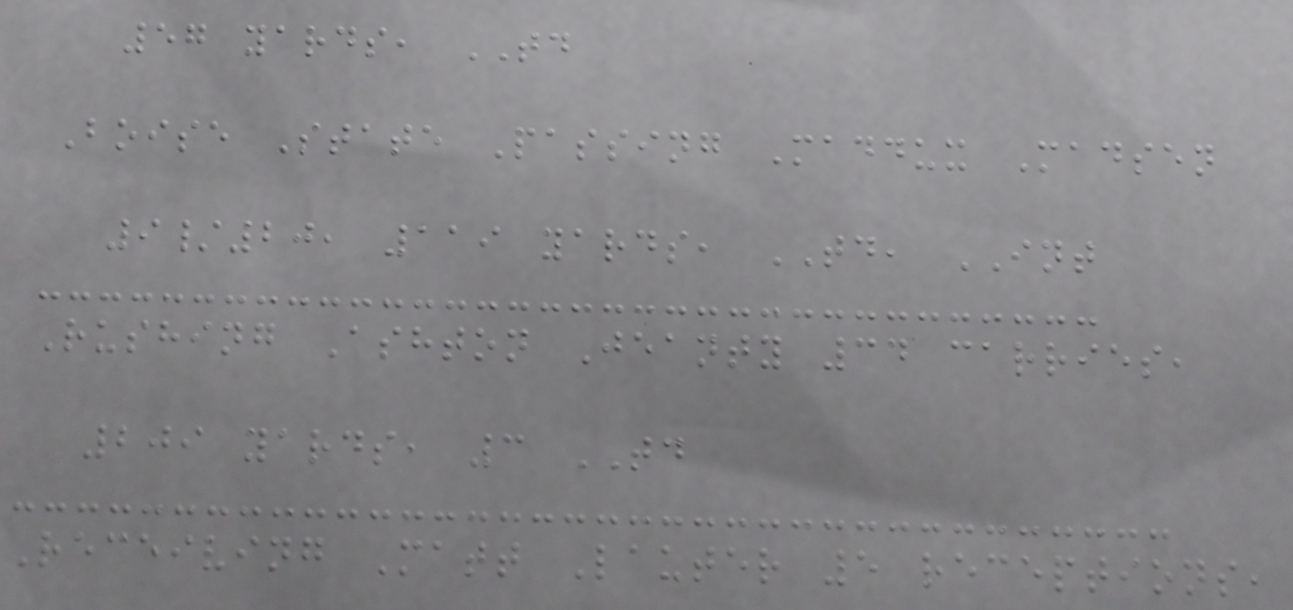57 yards, TD
Boise State Passing Maddux Madsen
9/20, 119 yards, TD, INT
Rushing Ashton Jeanty 34 carries,
209 yards, 3 TD
Receiving Matt Lauter 5 receptions,
